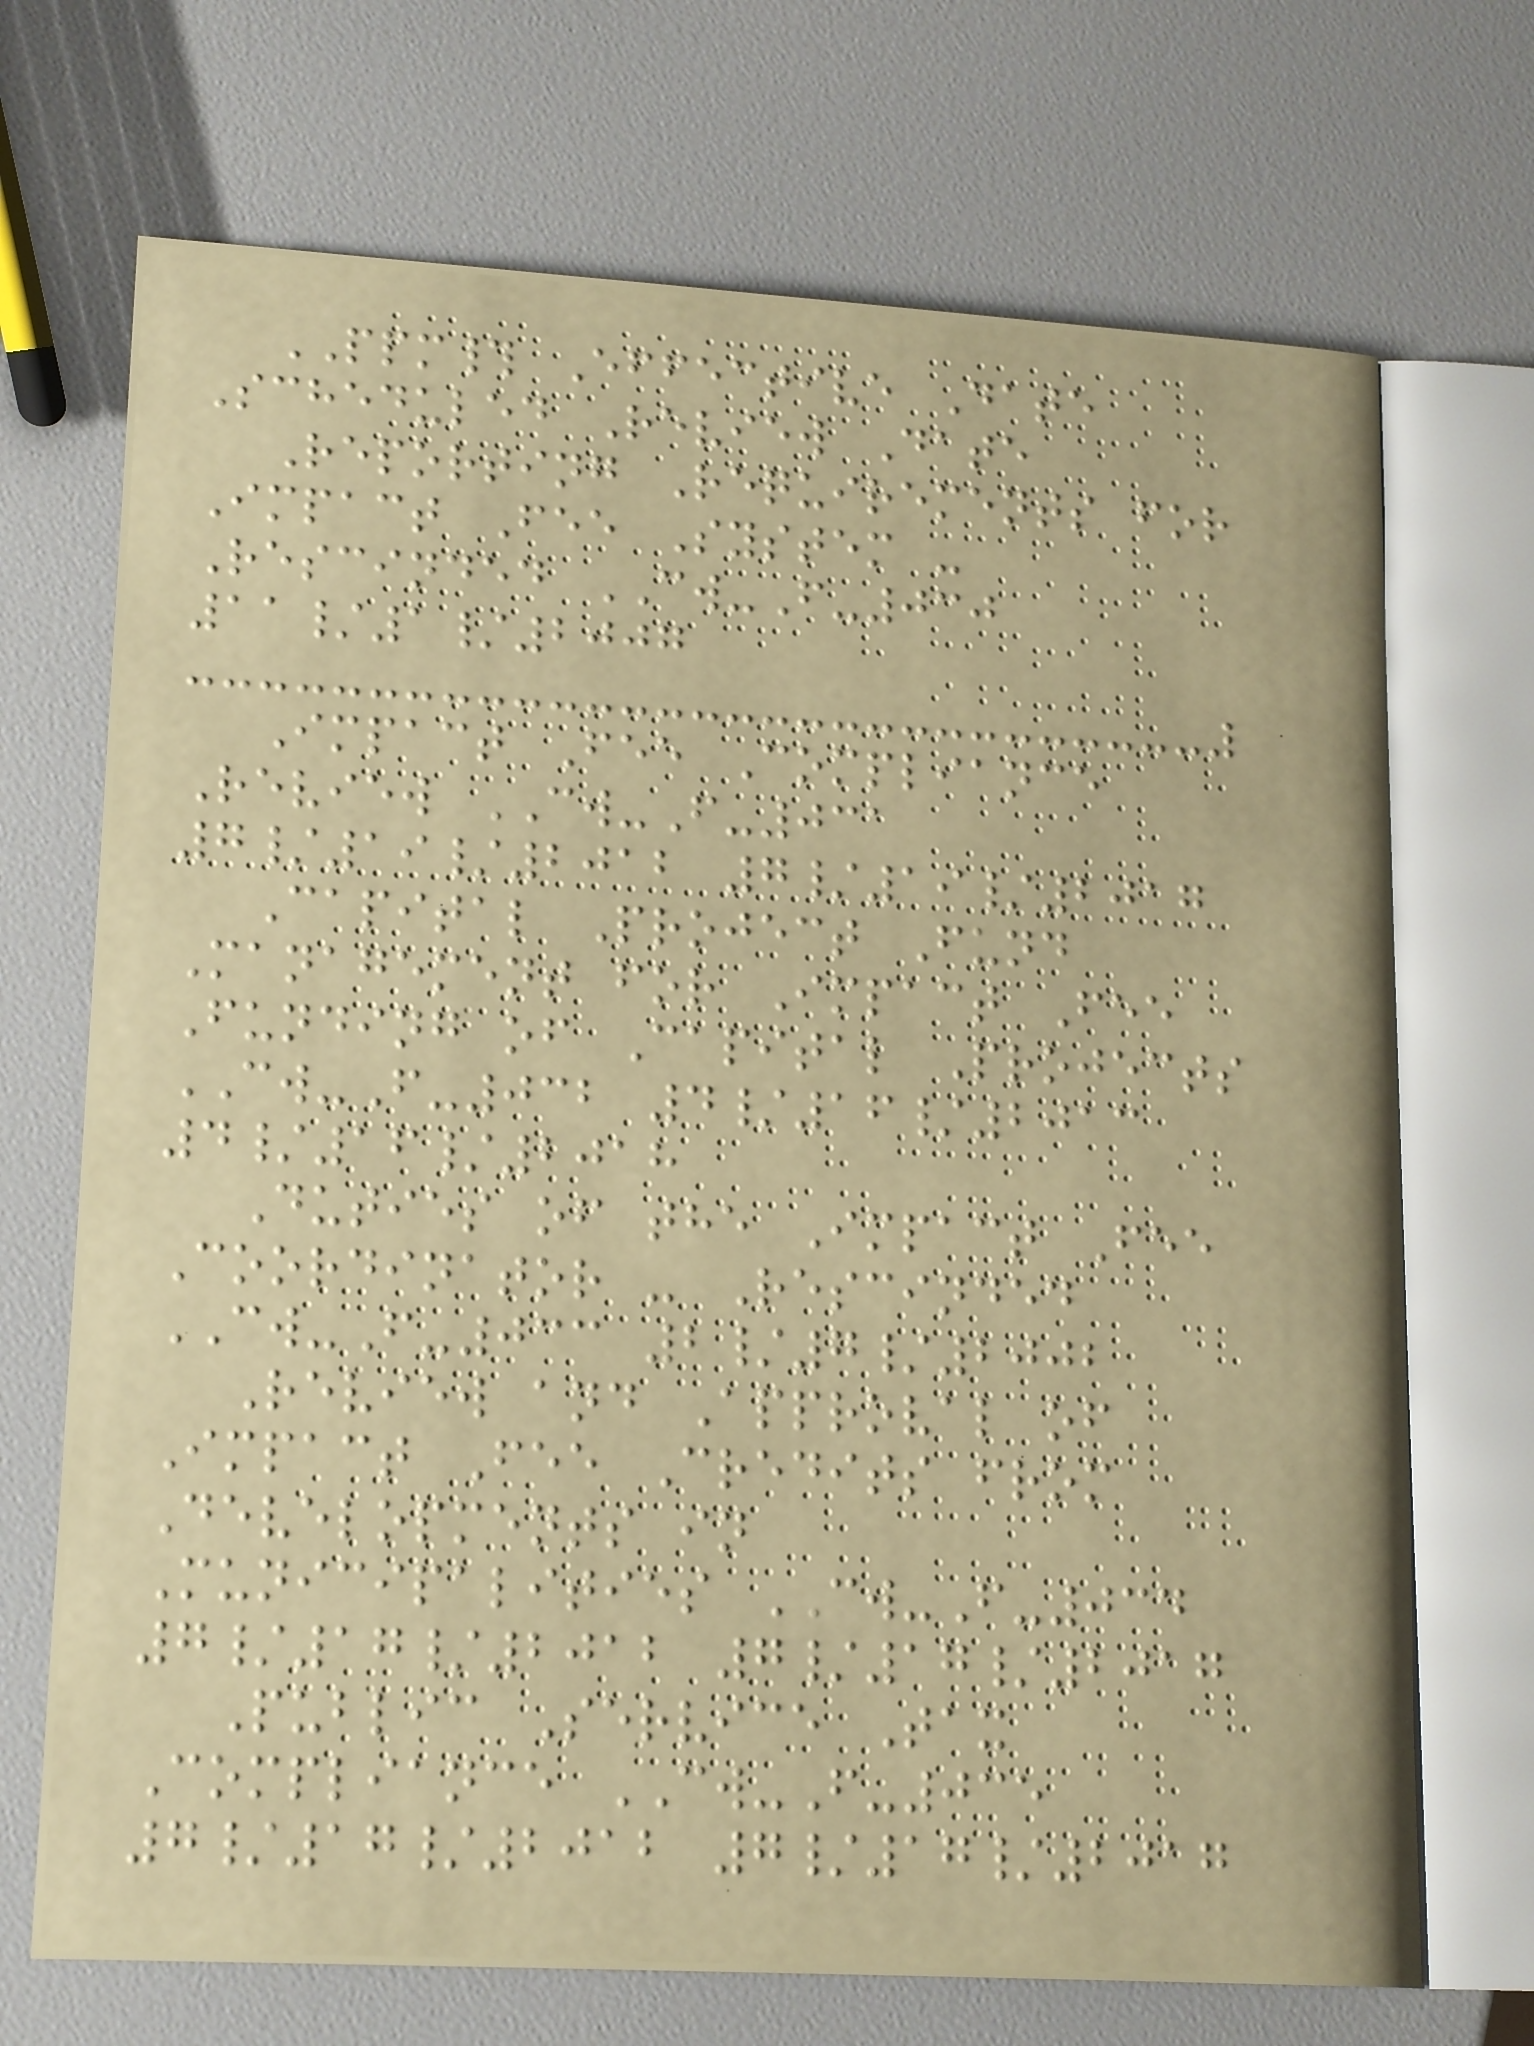PPM# Effective Date
Scheduled Review Date
Reporting Requirements for
Impact Fee System -
Rescinded CW-F-030
11/1/2007
Impact Fee Compliance
Review CW-F-031
7/19/2012 7/19/2017
Capital Project Fund
Management for Impact Fee
Funding of Capital Projects
CW-F-032 4/16/2013
4/16/2018
Duties of the Impact Fee
Coordinator - Rescinded
CW-F-033 2/7/2002
Review and Approval of
Impact Fee Credits from
Developments in
Municipalities CW-F-034
7/17/2012 7/17/2017
Public Service Tax
Compliance CW-F-035
7/17/2012 7/17/2017
